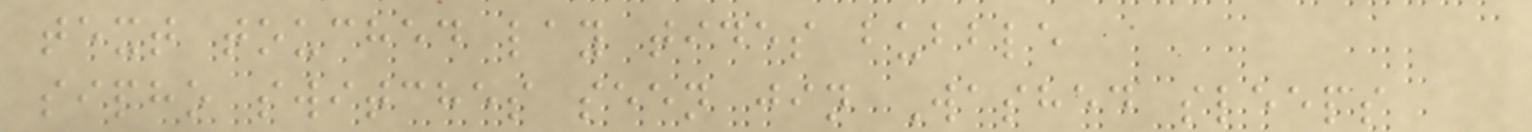text touched lay tides bubble
sipho switches seen jin Washed sleeps
